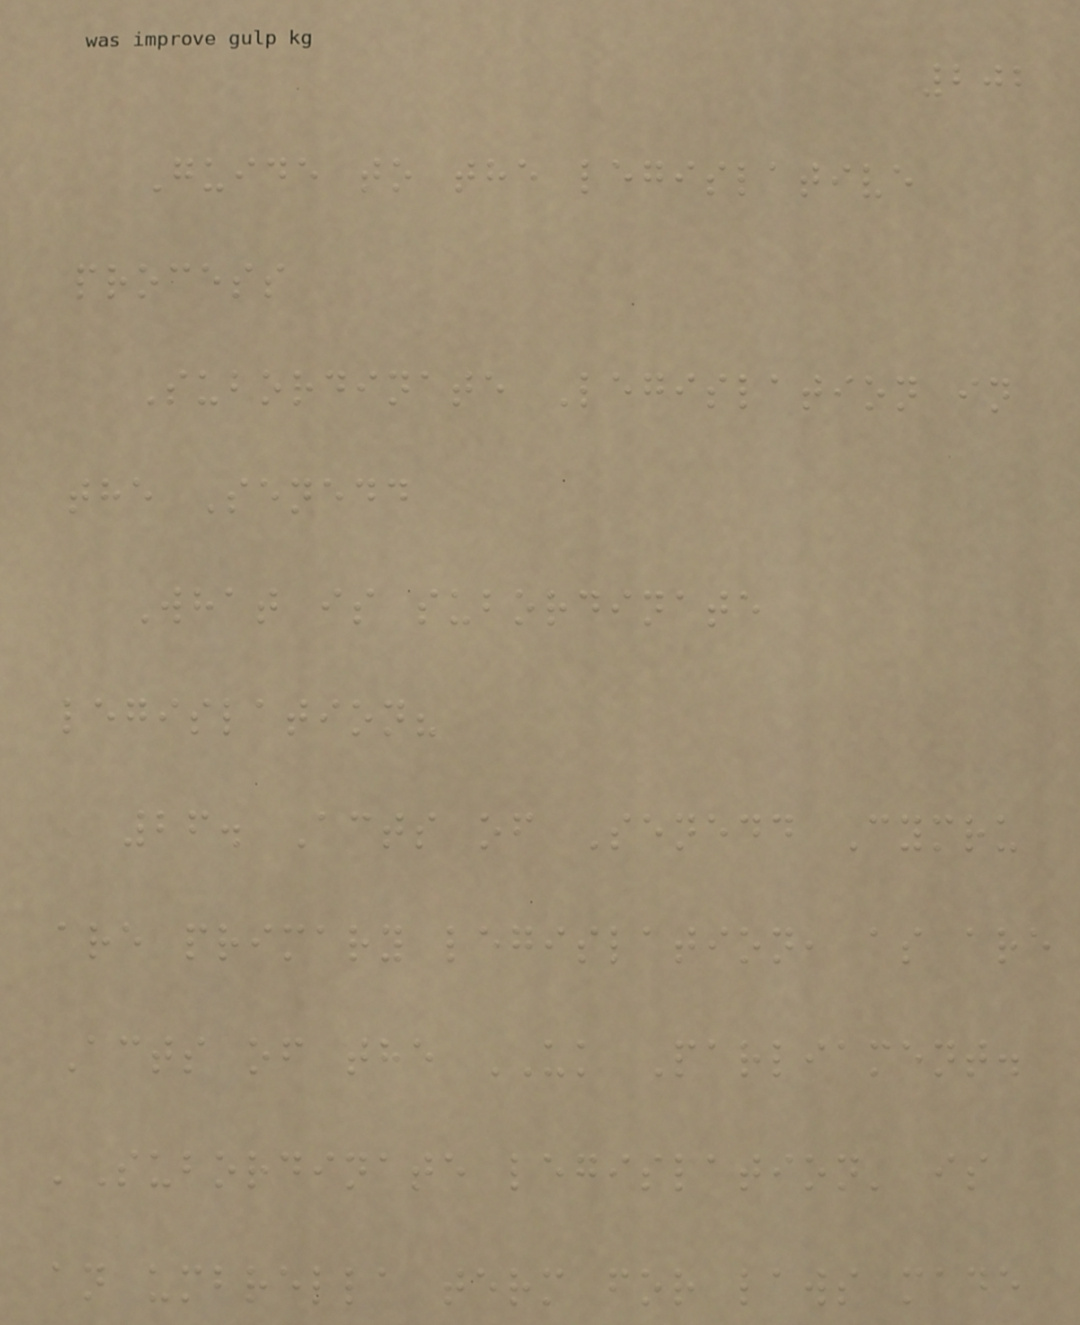202
Guide to the legislative
process
Subordinate Legislation in
the Senedd
What is subordinate
legislation?
26. Acts of Senedd Cymru
are primary legislation, as are
Acts of the UK Parliament.
'Subordinate legislation' is
an umbrella term for laws made
